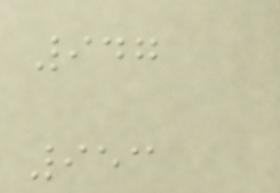947
953
